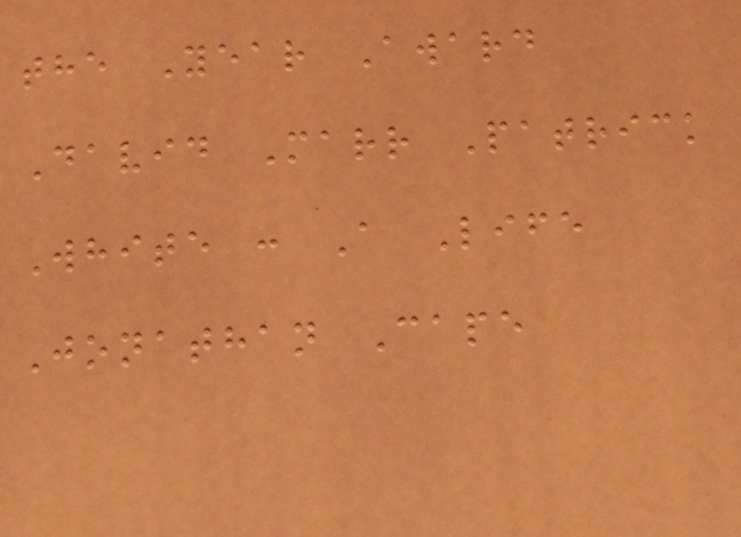the Year Award
David Marr Patrick
White : A Life
Jonathan Cape
